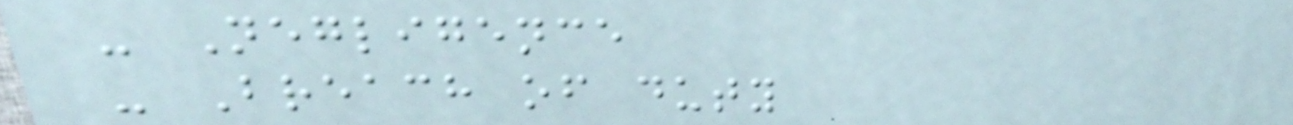- Negligence
- Breach of duty
